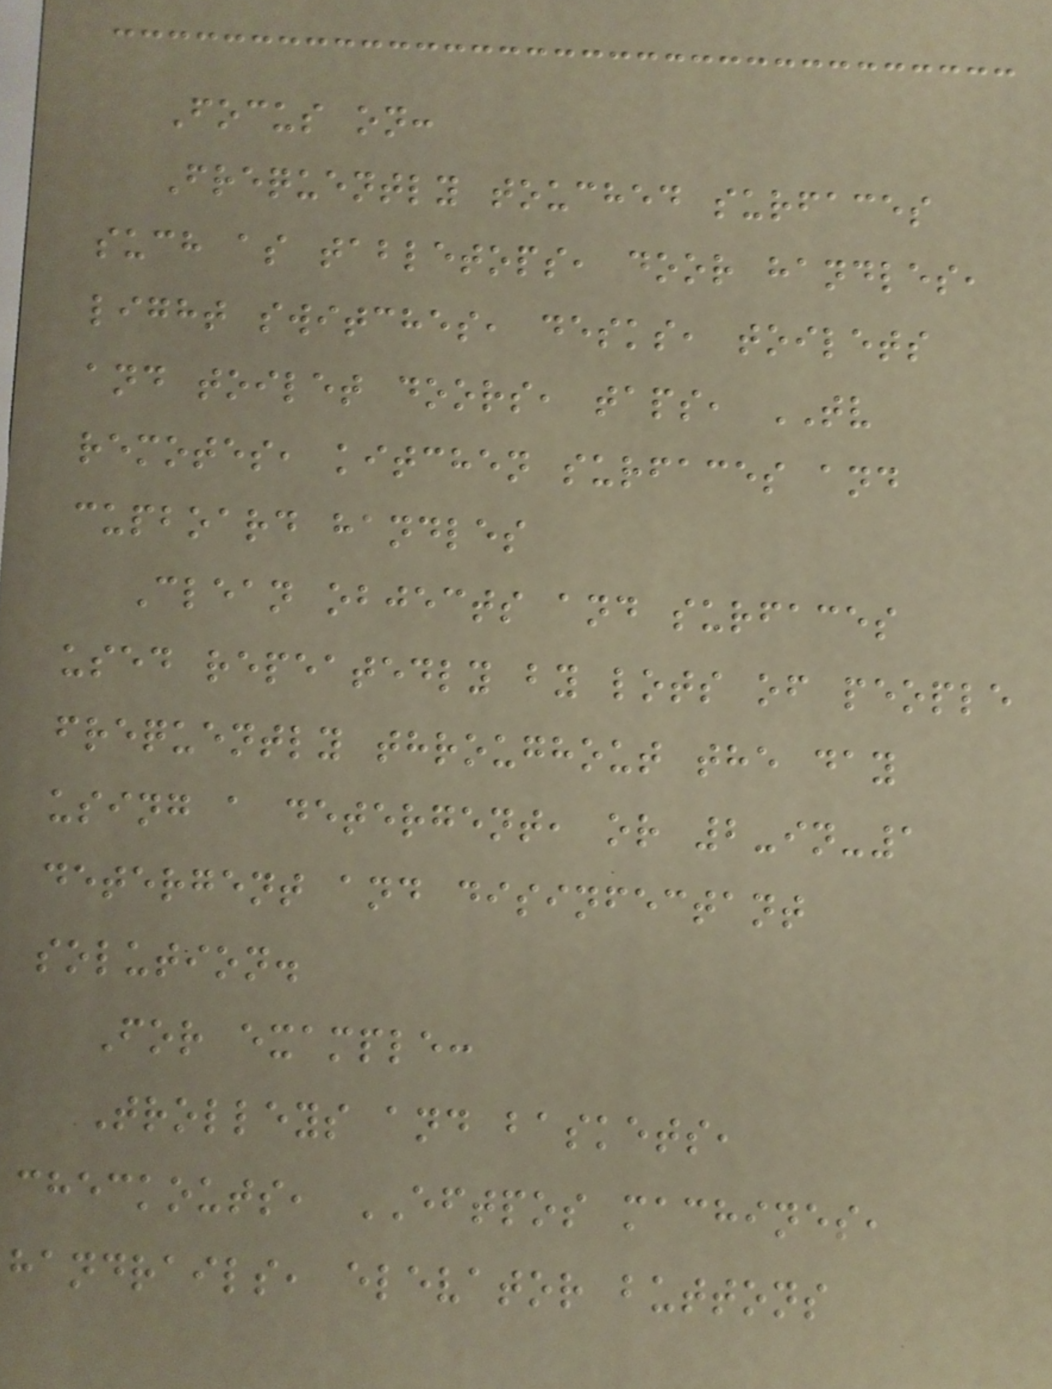Focus on:
Frequently touched surfaces
such as tabletops, door handles,
light switches, desks, toilets
and toilet doors, taps, TV
remotes, kitchen surfaces and
cupboard handles
Clean objects and surfaces
used repeatedly by lots of people
frequently throughout the day
using a detergent, or 2-in-1
detergent and disinfectant
solution.
For example:
Trolleys and baskets,
checkouts, EFTPOS machines,
handrails, elevator buttons
